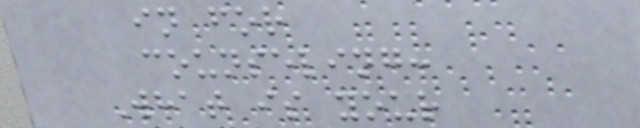in for
counseling:
What is your
